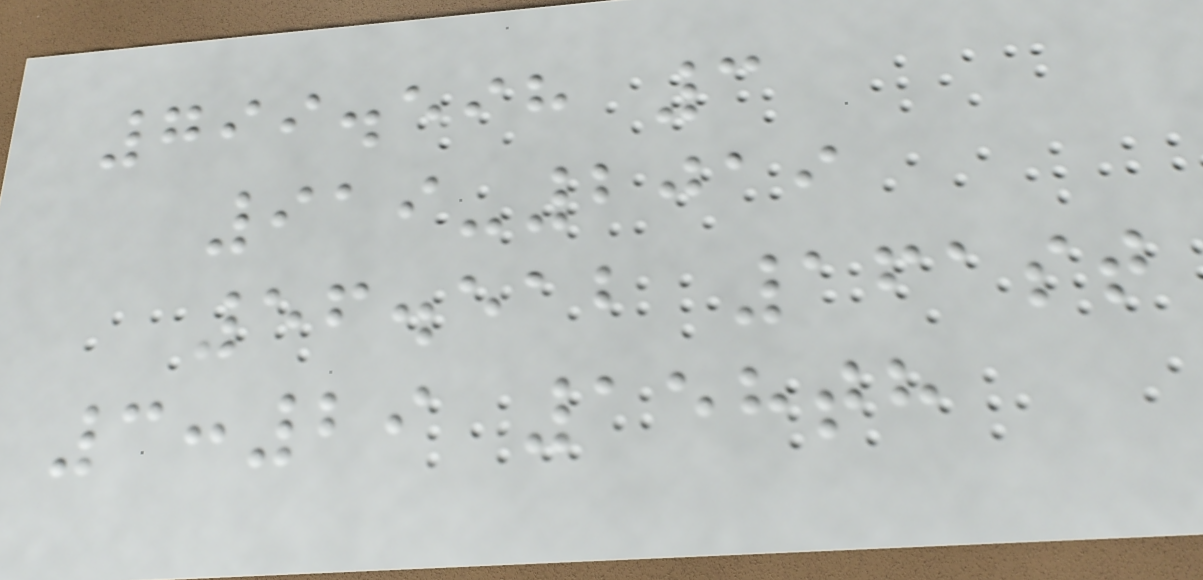799.598 3
919-2019
56.512 161st
3:29 158th
